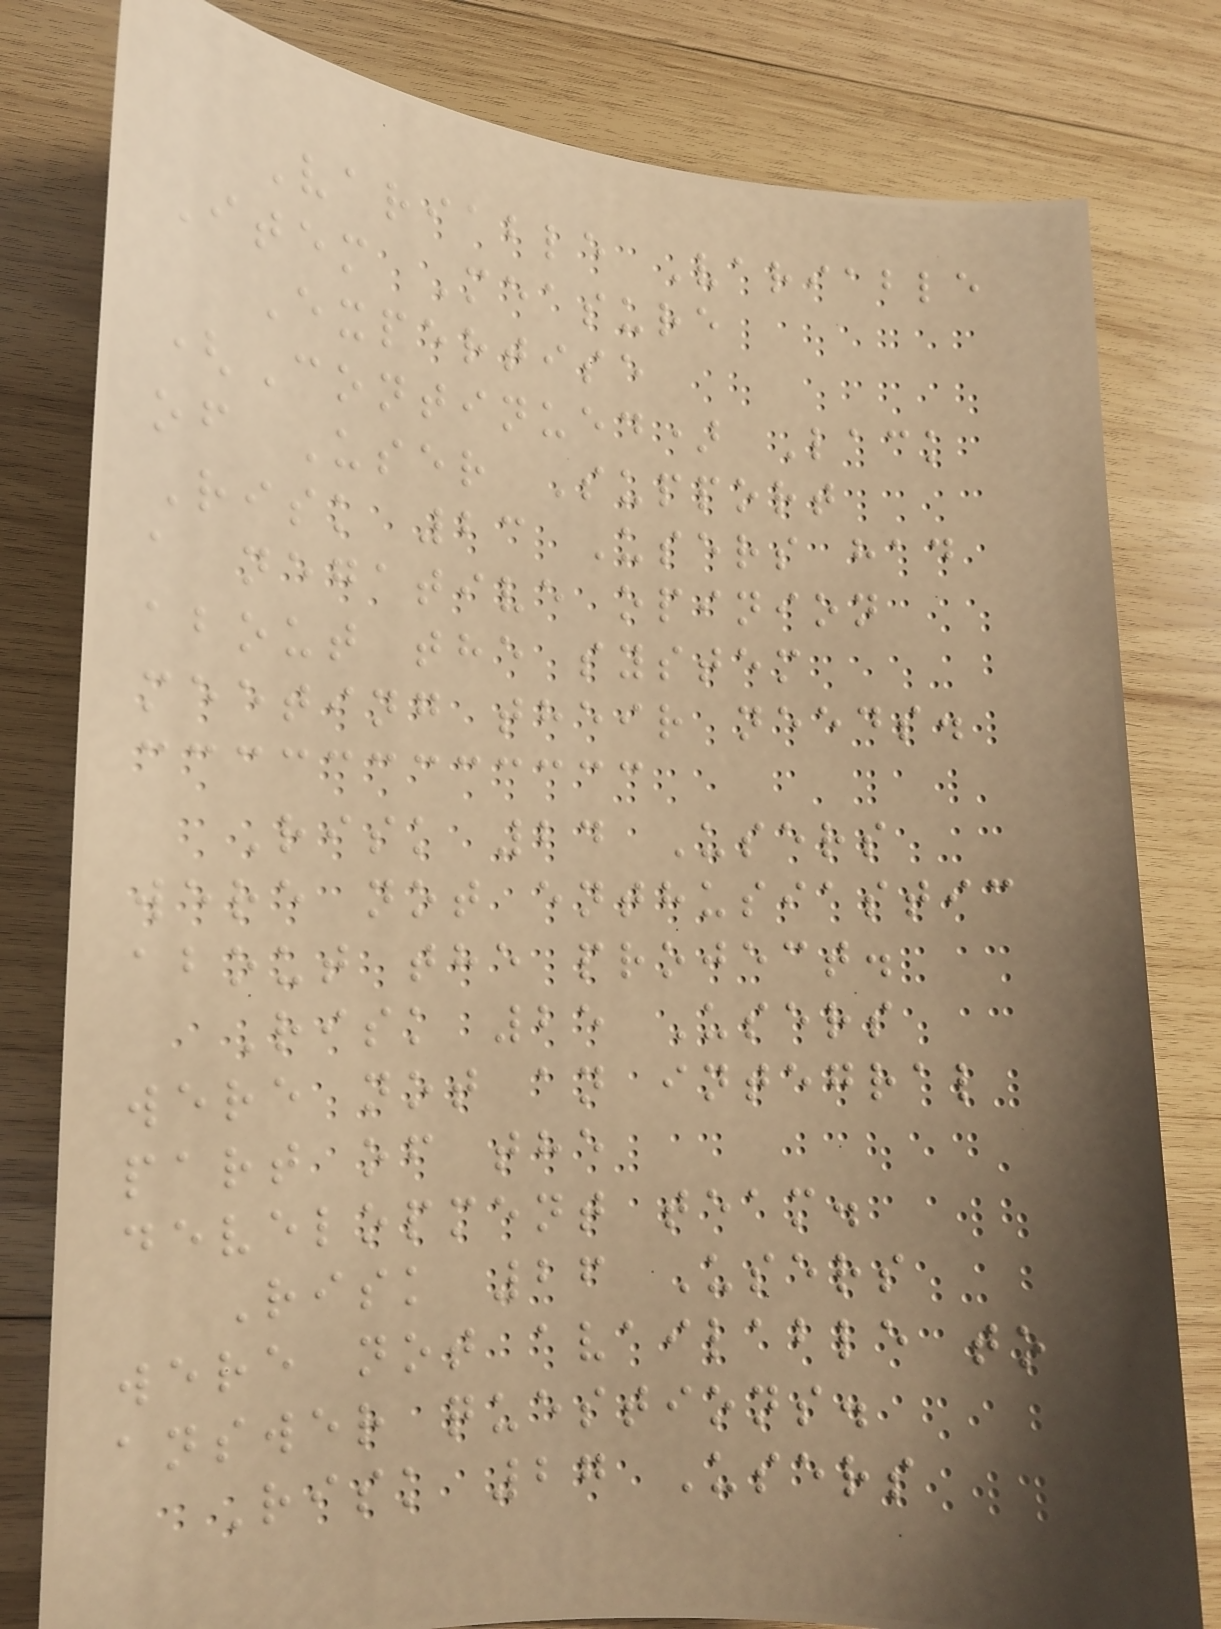Variable Variable
Item Measure
Expertise
(Continued) Lack
of User Support
Risk 23 Users had
a negative opinion
about the system
meeting their needs.
Risk 24 Users
were not enthusiastic
about the project.
Risk 25 Users
were not an integral
part of the
development team.
Risk 26 Users
were not available to
answer questions.
Risk 27 Users
